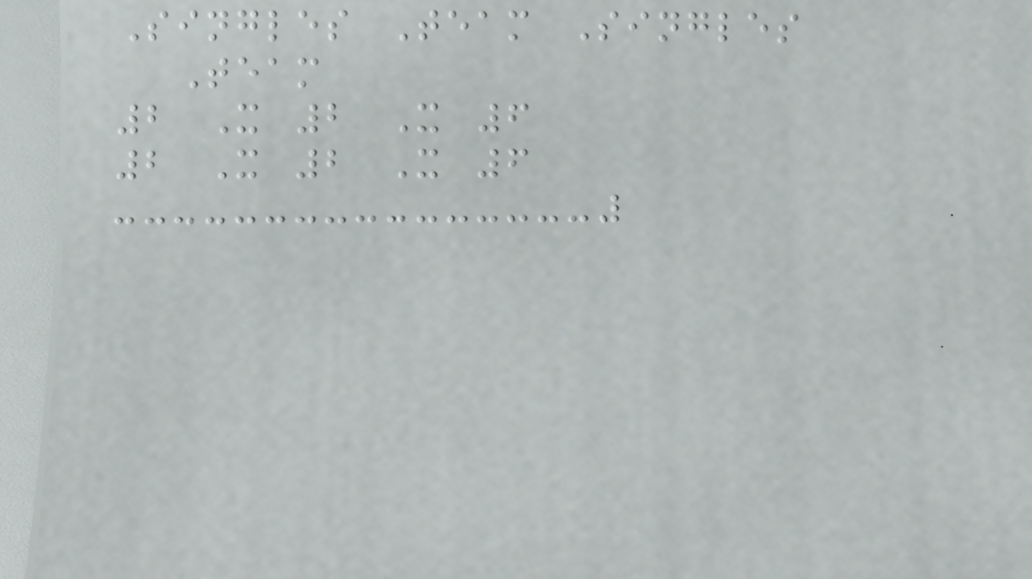Singles Team Singles
Team
2 X 2 X 6
2 X 2 X 6
